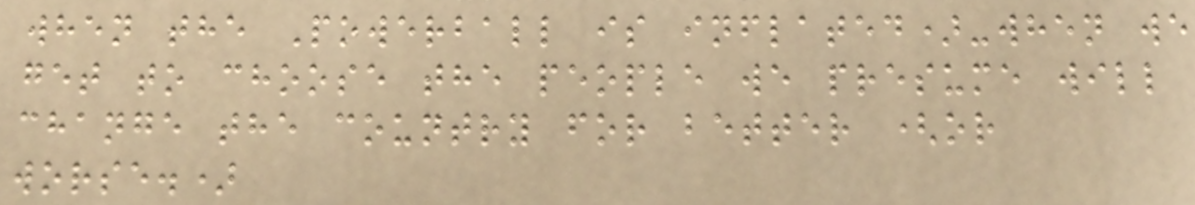when the Powerball is inflated)-when we
get to choose the people we presume will
change the country for better (or
worse.)
